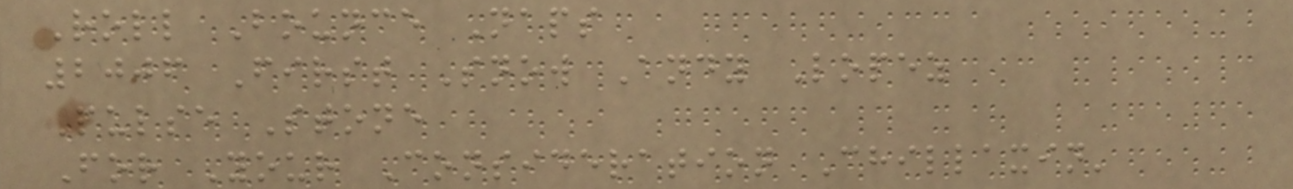Roll Bounce Naps
2006 First Snow Andy Lopez
Pulse Stone
For Your Consideration Chillaxin'
